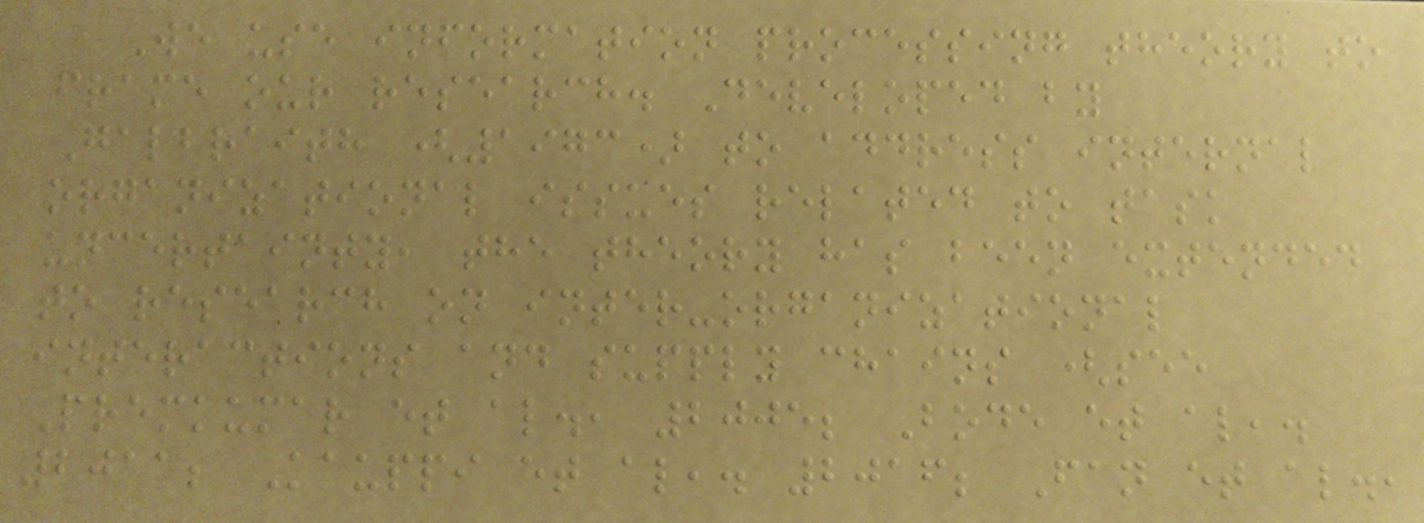We use information processing theory to
frame our research. Developed by
Galbraith (1973) to address internal
organizational issues related to task
uncertainty, the theory has been extended
to research on inter-organizational
interactions and supply chains (see
Premkumar et al., 2005; Bode et al,.
2011; Kauppi et al,. 2016; Fan et al.,
